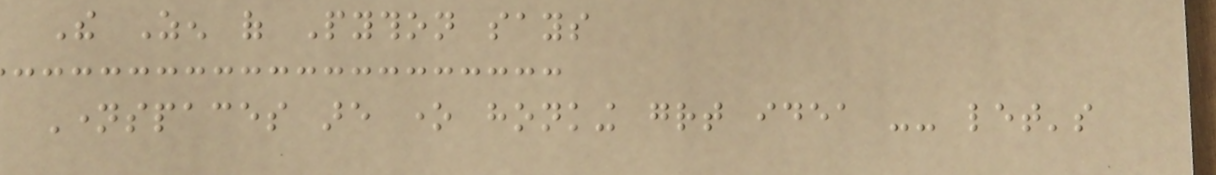The Zen of Python says
Namespaces are one honking great idea -- let's
